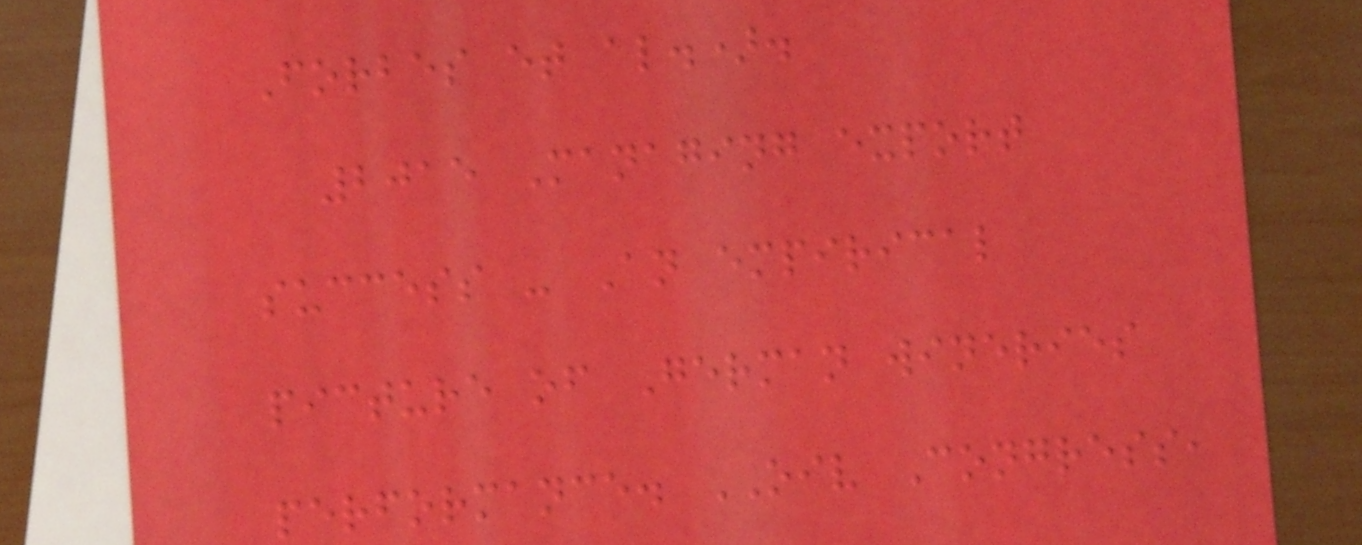Forbes et al.).
2015 Managing export
success - An empirical
picture of German wineries
performance. OIV Congress,
